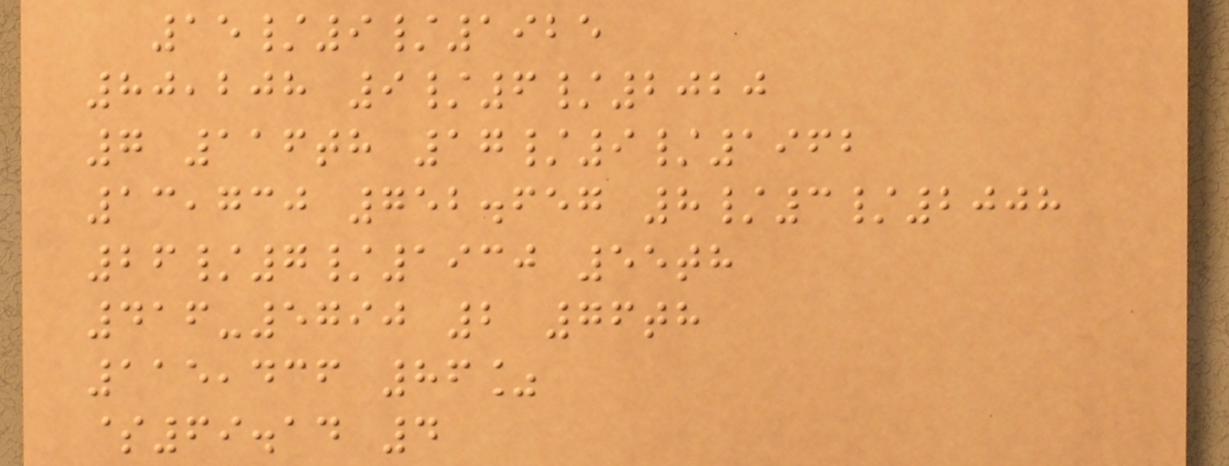15/9/1925
80,208 9/6/2020
7 116th 17/9/1962
13,730 752.657 8/3/2008
26/7/1930 55th
416-5790 2 76th
115,436 86%
$69.14 4
